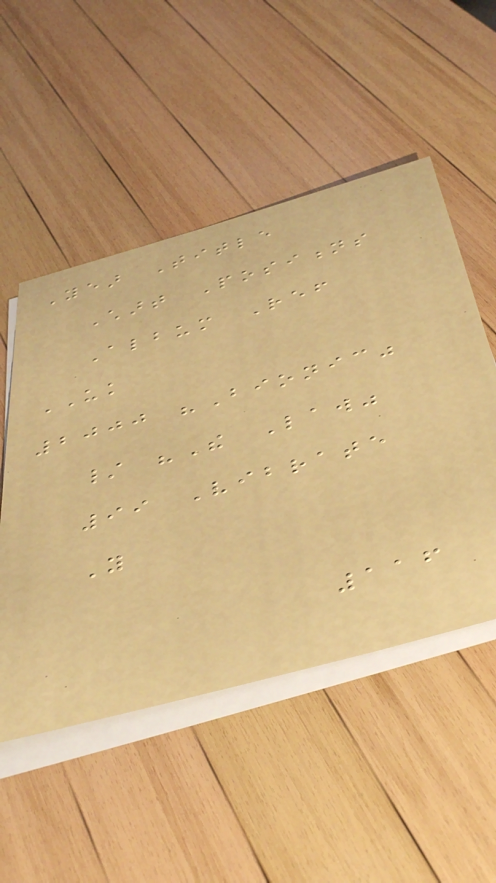Year Title
Chart Positions
Album Ref
UK
2000 "Bionic"
/ "The Law"
99 Vibrate
You
116
